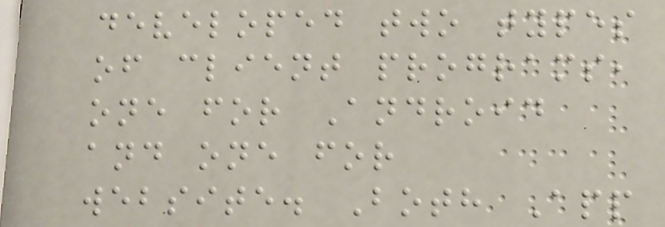developed two types
of client programs,
one for Android
and one for
website. Both App
